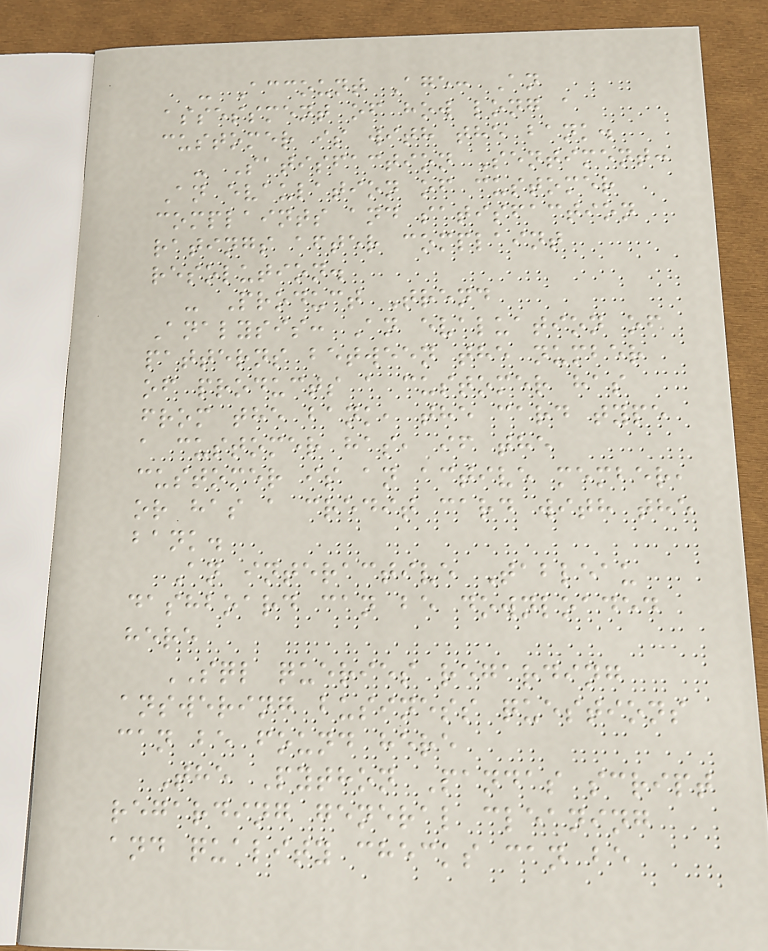- Account Age: An
assessment of how long a
customer is with the bank.
- Satisfaction Sentiment:
An evaulation of customer
complaints and satisfaction
ratings after complaint
resolution.
- Product Trend
Analysis: An evaluation of
patterns between the number
of products a customer has
from the bank, the card type
a customer has, if the
customer is an active member,
or has a credit card with the
bank.
An interactive Tableau
dashboard can be downloaded
here
SQL queries regarding
answering business questions
can be found here
The Python Pandas script
regarding general cleaning
and quality checks can be
